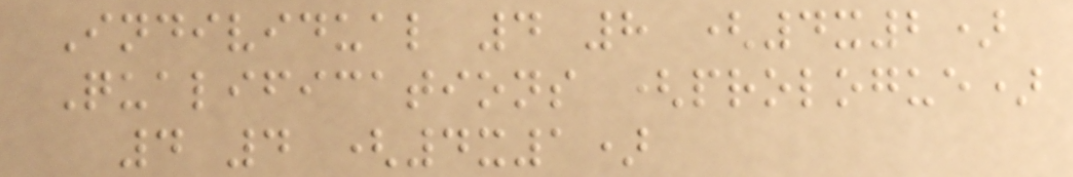Individual 4 8 (4x2)
Qualifications (prologue)
4 4 (4x1)
